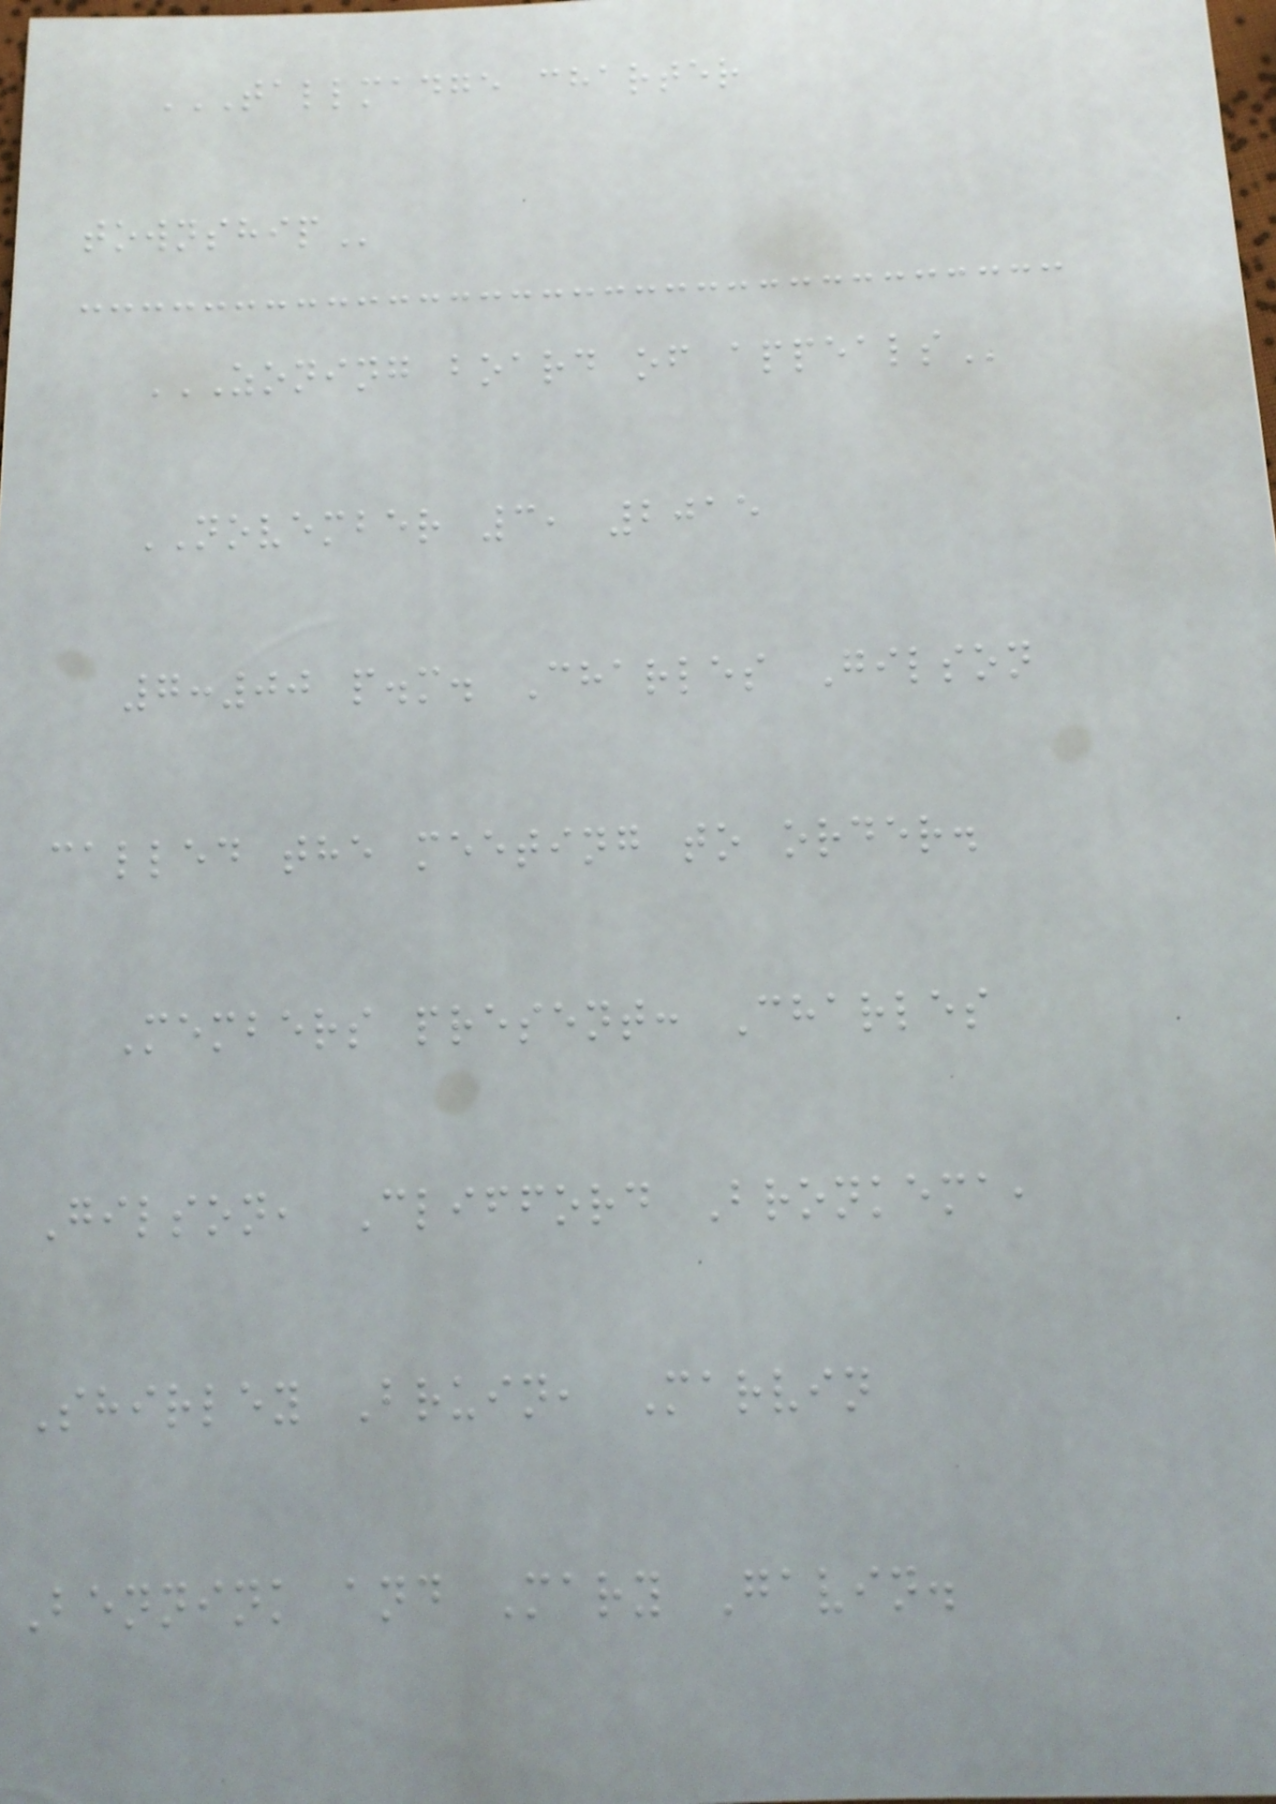TALLMADGE CHARTER
TOWNSHIP
ZONING BOARD OF APPEALS
NOVEMBER 3, 2015
7:00 p.m. Charles Gilson
called the meeting to order.
Members present: Charles
Gilson, Clifford Bronkema,
Shirley Bruin, Marvin
Bennink and Mary Gavin.
